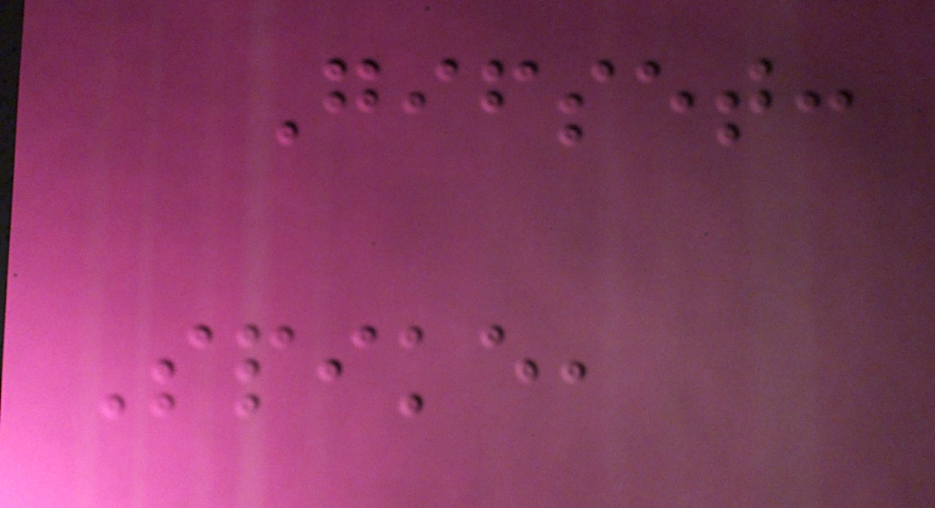Gifset:
Spike,
